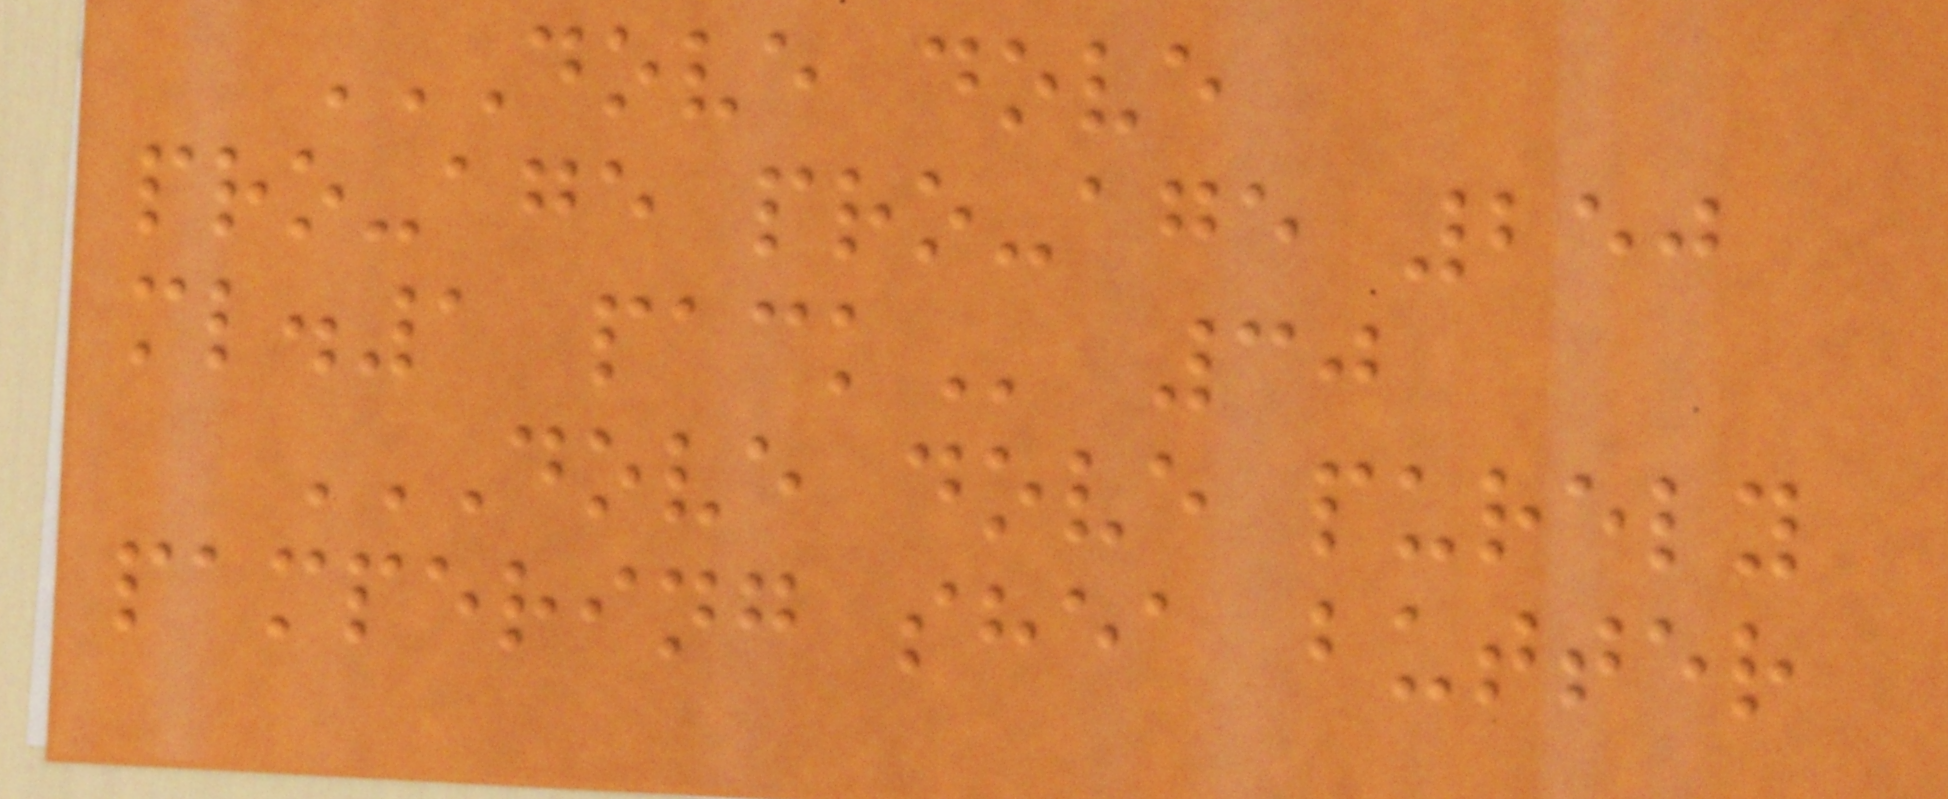DOVE DOVE
PRO-AGE PRO-AGE 250
ML.1 PACK 30
DOVE DOVE PURELY
PAMPERING SHEA BUTTER
